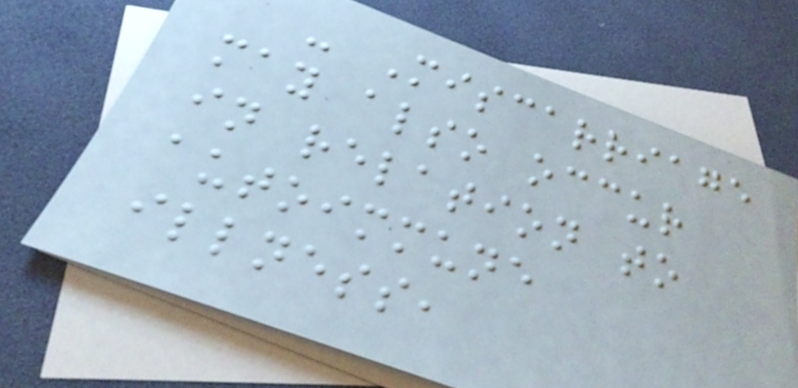- Miscarriage
may also occur
in relation to
autoimmune
illness,
